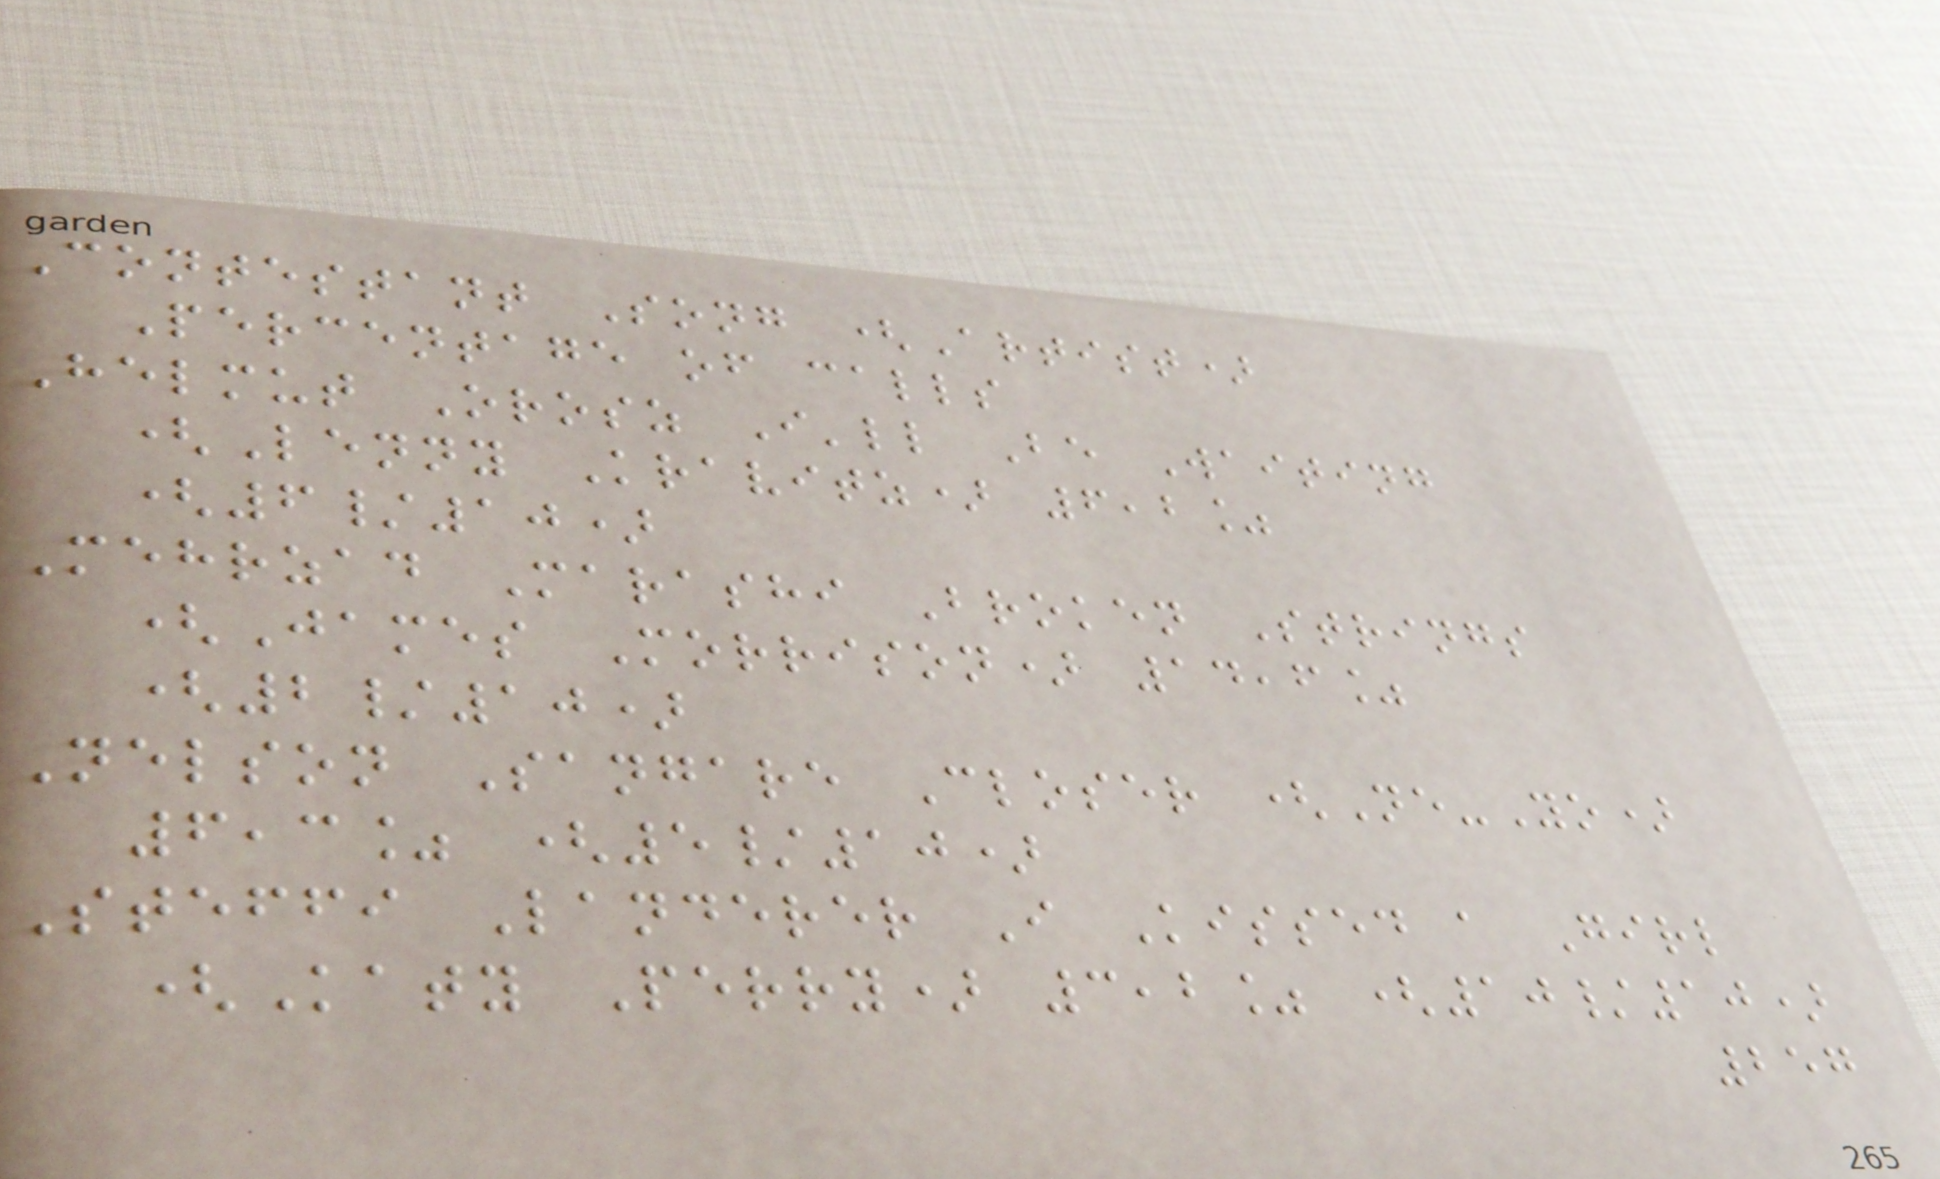Contestant Song (Artist)
Percentage of calls
Helmut Orosz I'll Be Waiting
(Lenny Kravitz) 6,2%
(6/10)
Mehrzad Marashi Broken Strings
(James Morrison) 14,6%
(2/10)
Nelson Sangare Closer (Ne-Yo)
6,3% (5/10)
Steffi Landerer I Kissed a Girl
(Katy Perry) 3,2% (10/10)
257
